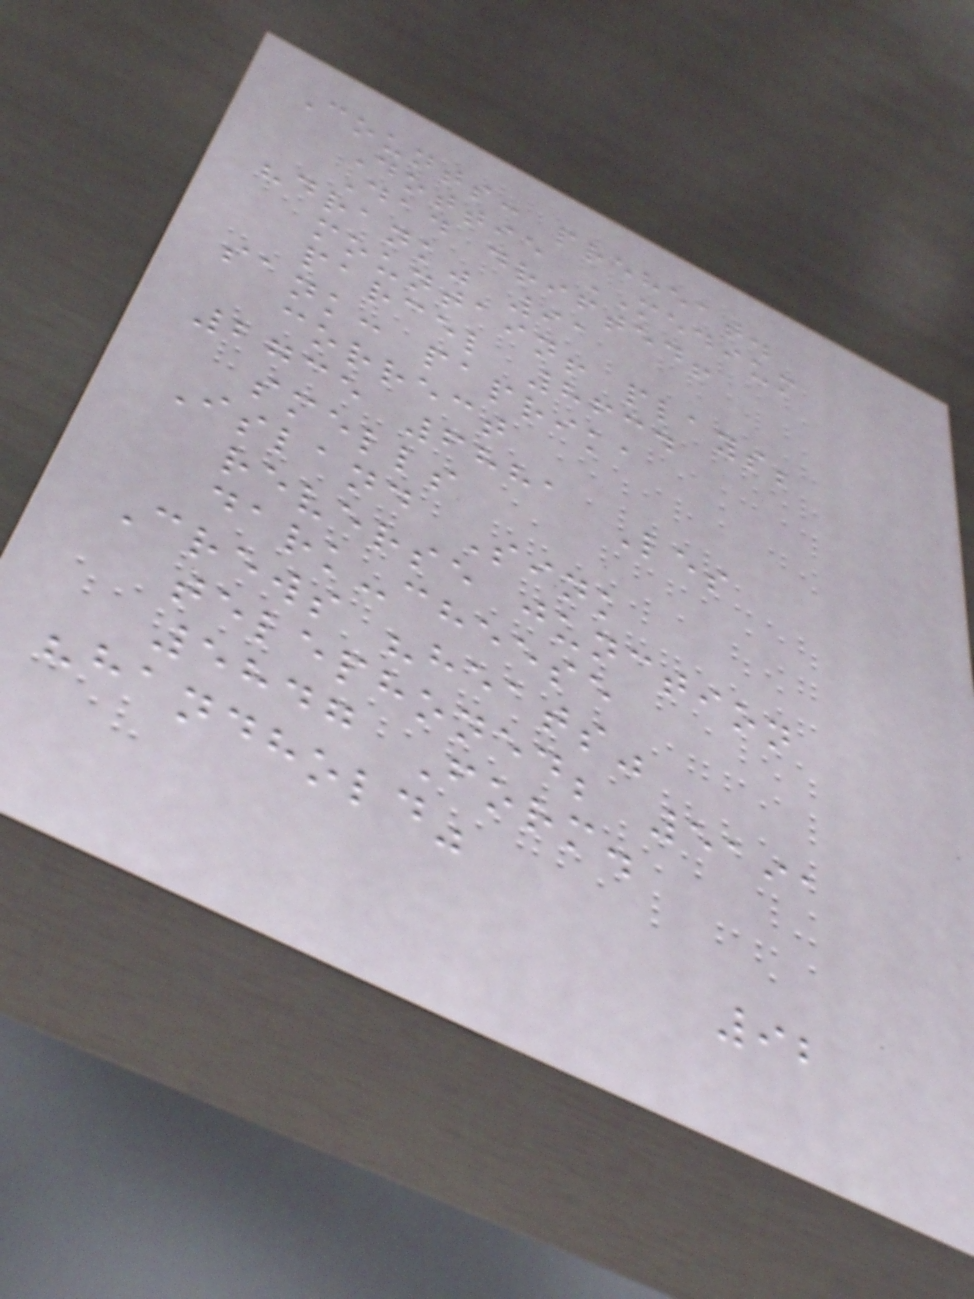Counts: preheat.
Dottie MEDIUM
Dad drifted!
"drank" 91
mountain! plays;
parcel 8634
sank: paprika
correct
2735 6881 Les
smells
Island Sink
reverse junction
dark-cheese
Crews "heats"
telephoned; 5191
5847 Form.
"handhold"
92
